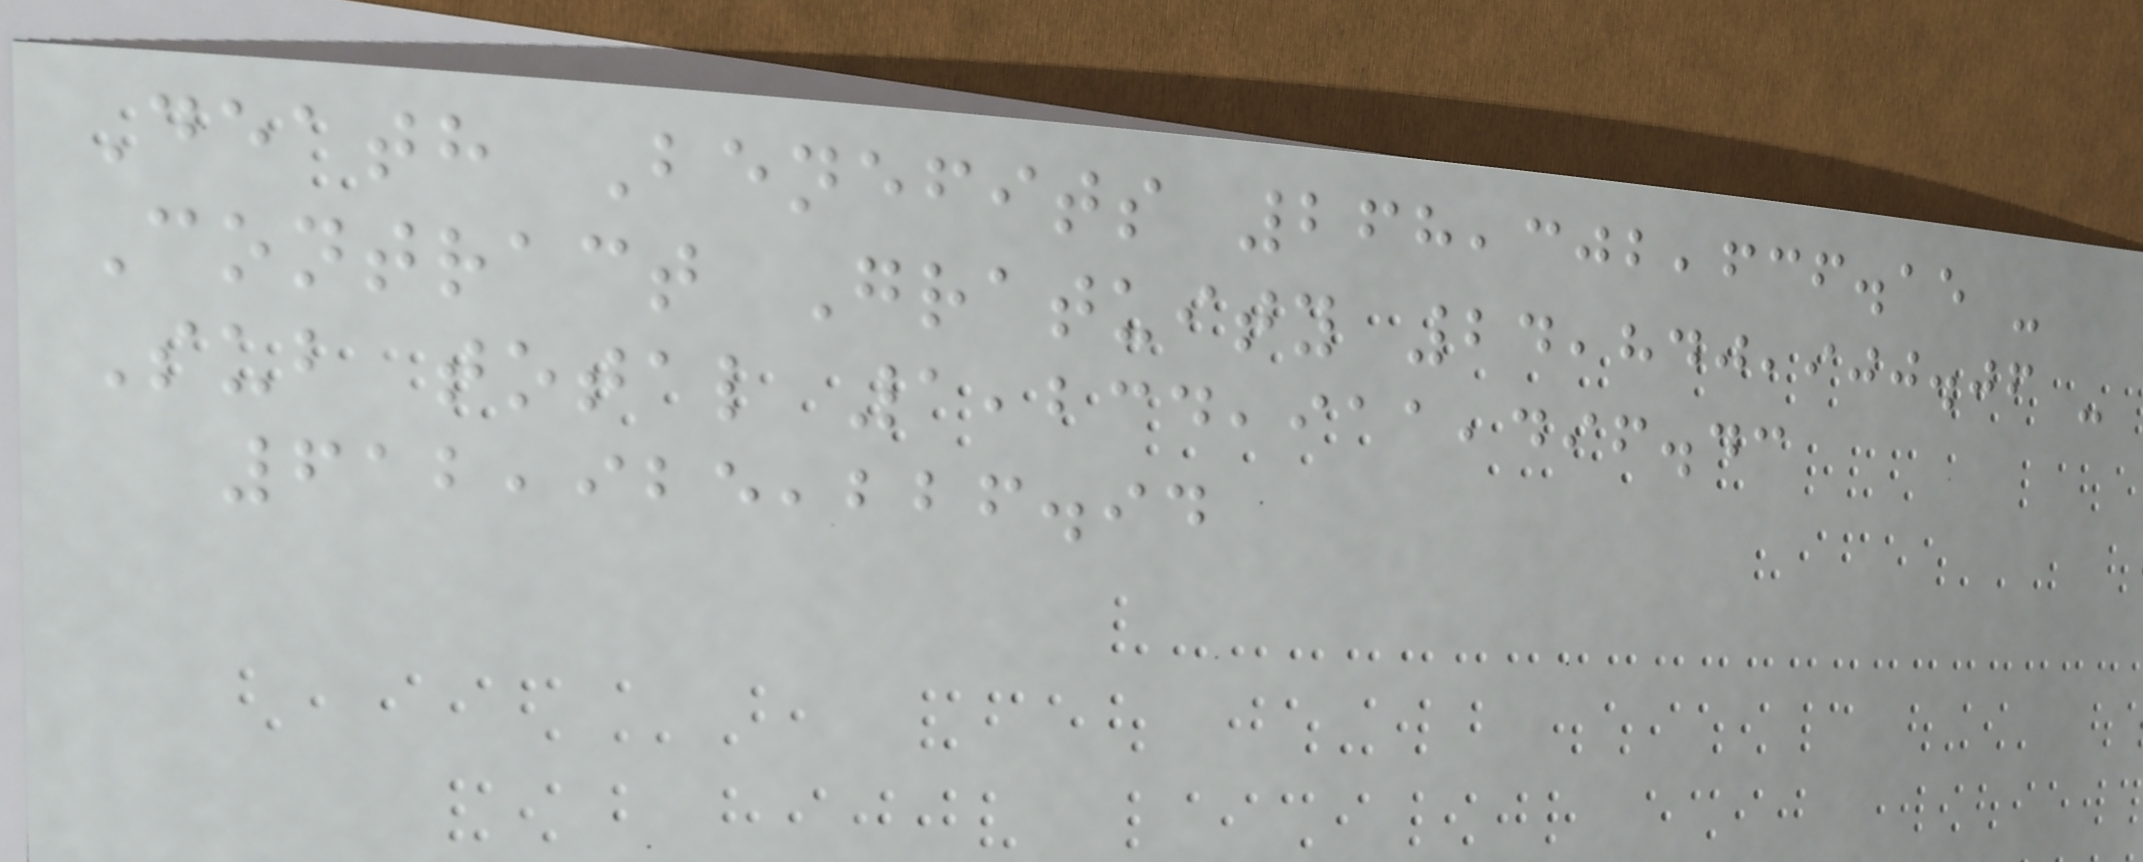Death Benefits 268,302,636.15 -
Contract Gratuity 24,840,900.06 -
Sub total 1,234,911,496.43
612,925,226.94
